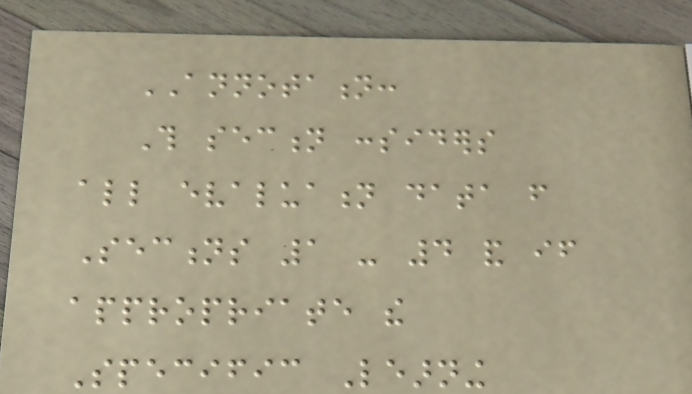ANNOTATION:
This section considers
all evaluation data from
Sections 1 - 4 and if
appropriate the
Specific Learning
